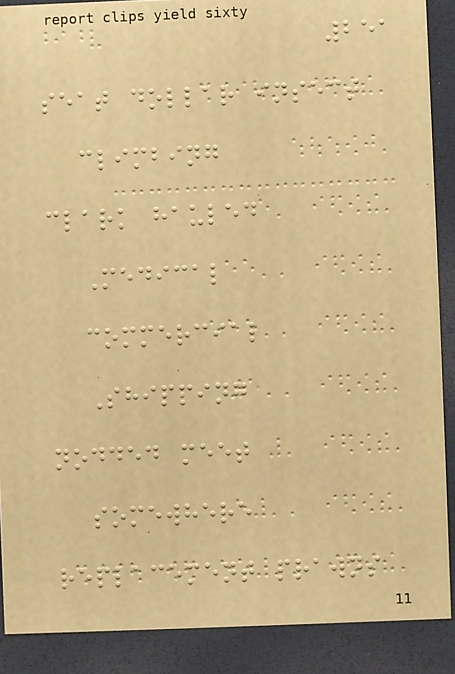251
seat dollar insect
climbing
clark hauled
Medical
commercial
Shipping
nodded meet
somewhere
replacement prawns
